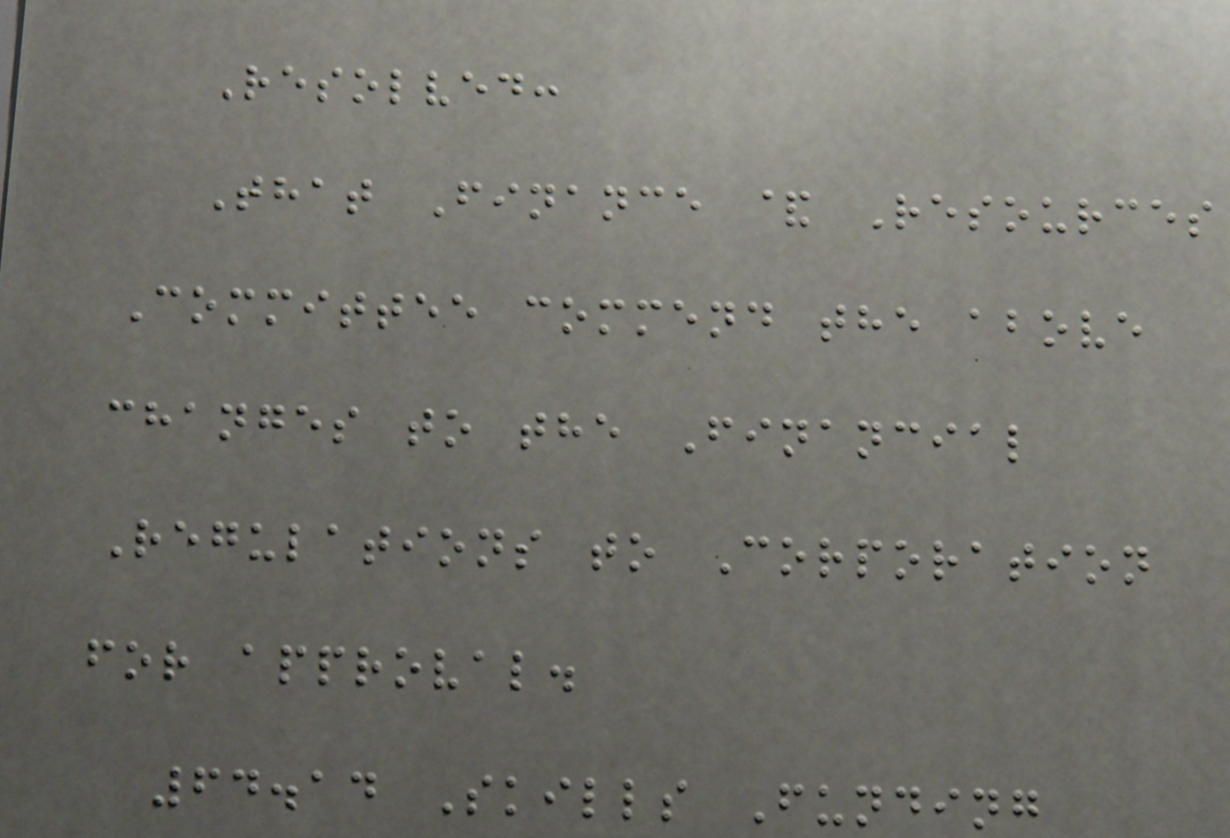Resolved:
That Finance & Resources
Committee commend the above
changes to the Financial
Regulations to Corporation
for approval.
64.14 Skills Funding
